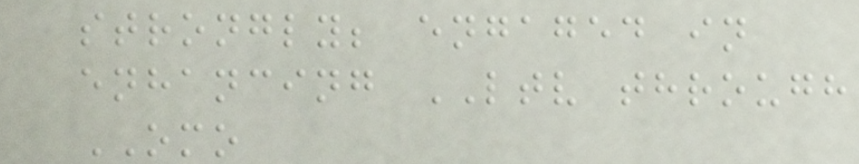strongly; engaged in
enhancing LTV through
OMO
